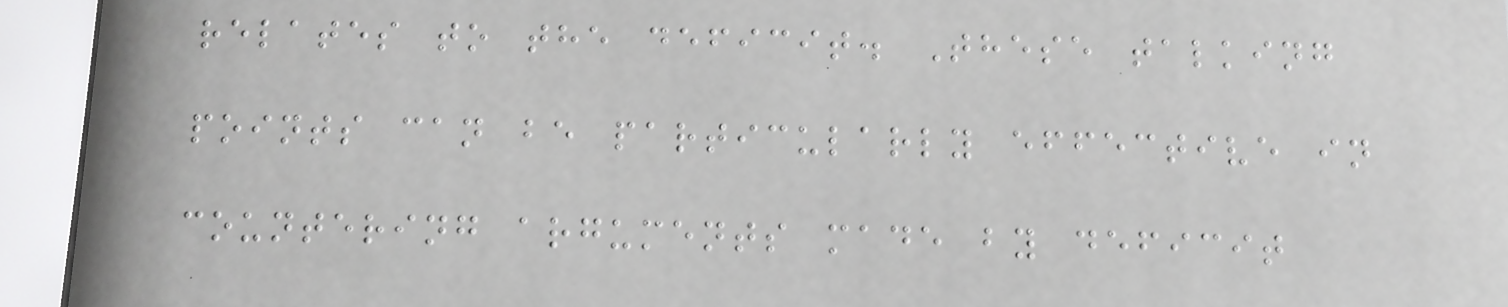relates to the deficit. These talking
points can be particularly effective in
countering arguments made by deficit
